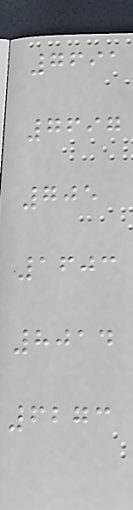7691
7697
705
1603
8014
6273
